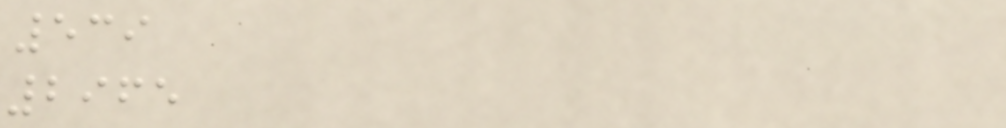539
2965
